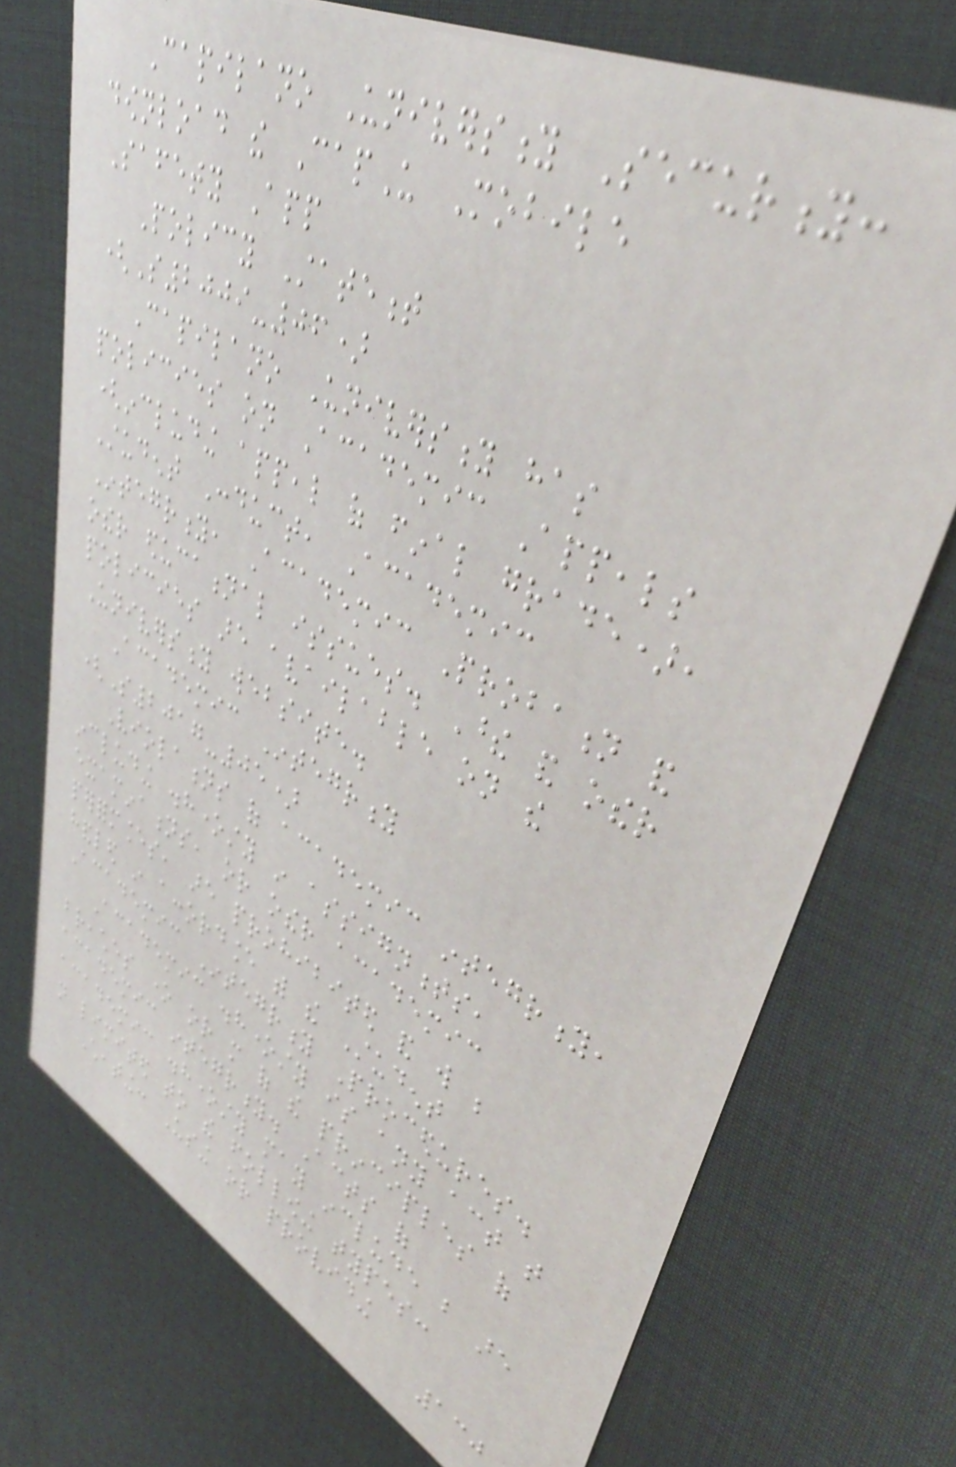Capilano University Security:
download the CapU Mobile
Safety App
Policy Statement
(S2009-06)
Capilano University has
policies on Academic Appeals
(including appeal of final grade),
Student Conduct, Academic
Integrity, Academic Probation and
other educational issues. These and other
policies are available on the
University website.
Academic Integrity
(S2017-05)
Violations of academic integrity,
including dishonesty in assignments,
examinations, or other academic
performances, are prohibited and will be
handled in accordance with the Student
Academic Integrity Procedures.
Academic dishonesty is any act that
breaches one or more of the principles of
academic integrity. Acts of
academic dishonesty may include but are
not limited to the following types:
Cheating: Using or providing
130
